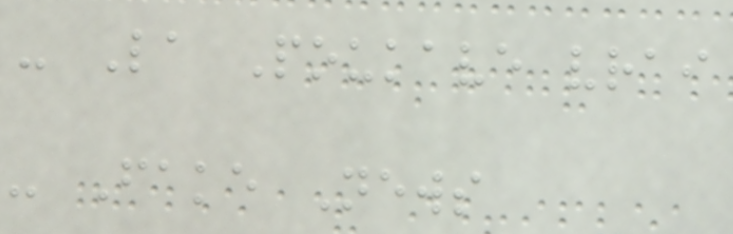- La Poukave vrai
- Fake News
